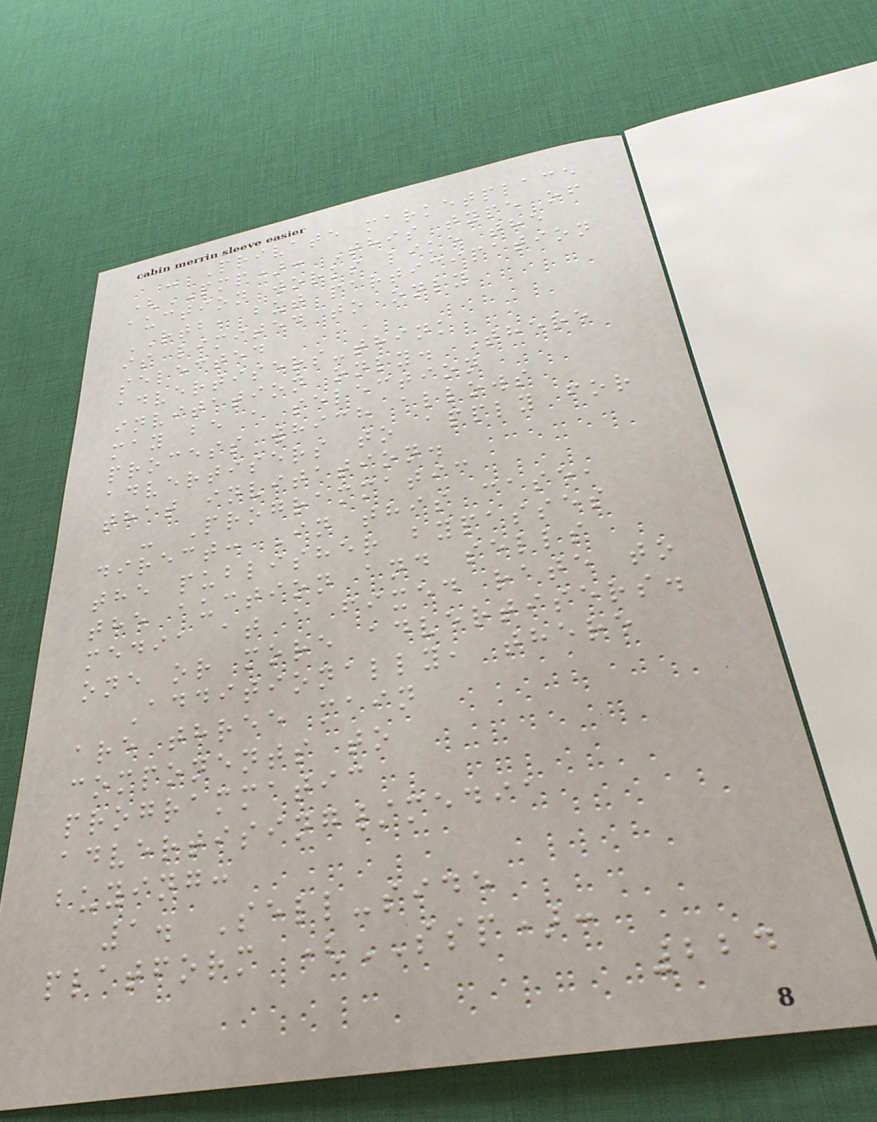- Private marketplace
(PMP): This type of
auction works like the
RTB, but participation
is limited to only
selected
advertisers-think
invitation only. There
may be a selection
process which allows
advertisers to apply for
that invitation.
- Programmatic
direct: In this case,
the publisher bypasses
the auction and sells
media at a fixed rate to
one or more advertisers.
Additionally, there
are three main
components to
programmatic
advertising/media
buying:
1. Sell-side
platform (SSP):
224
